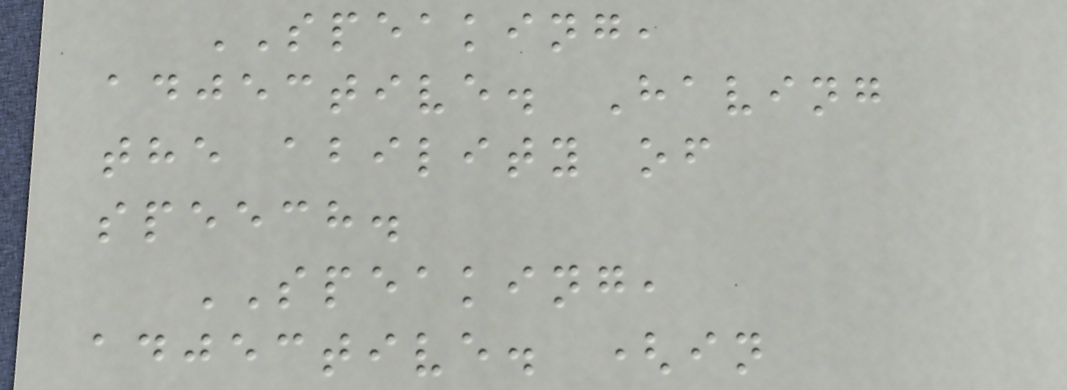SPEAKING,
adjective. Having
the ability of
speech.
SPEAKING,
adjective. (in
